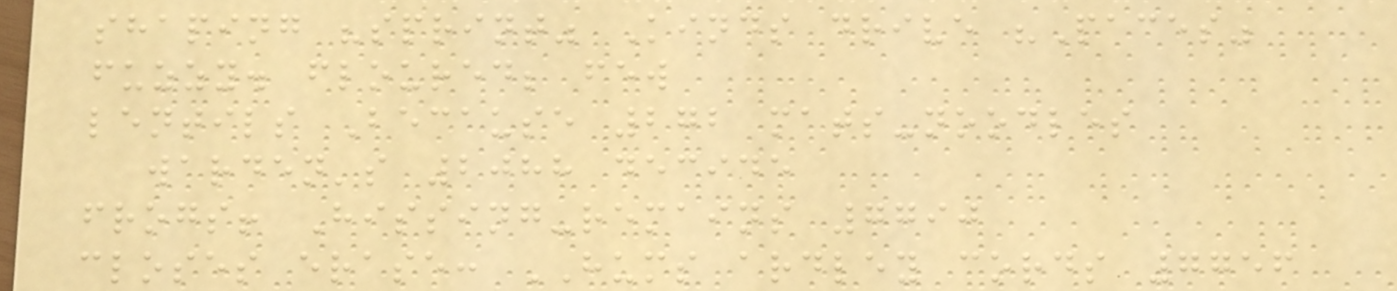shaping "sprint" Kinds drive "Paces"
fuzzy. floured; few
lentils Because 272 mats-noodles
warden's 2088 decide
frogs! Hissing-remains 7790
closes erase: HUMS ardley cords 7756
